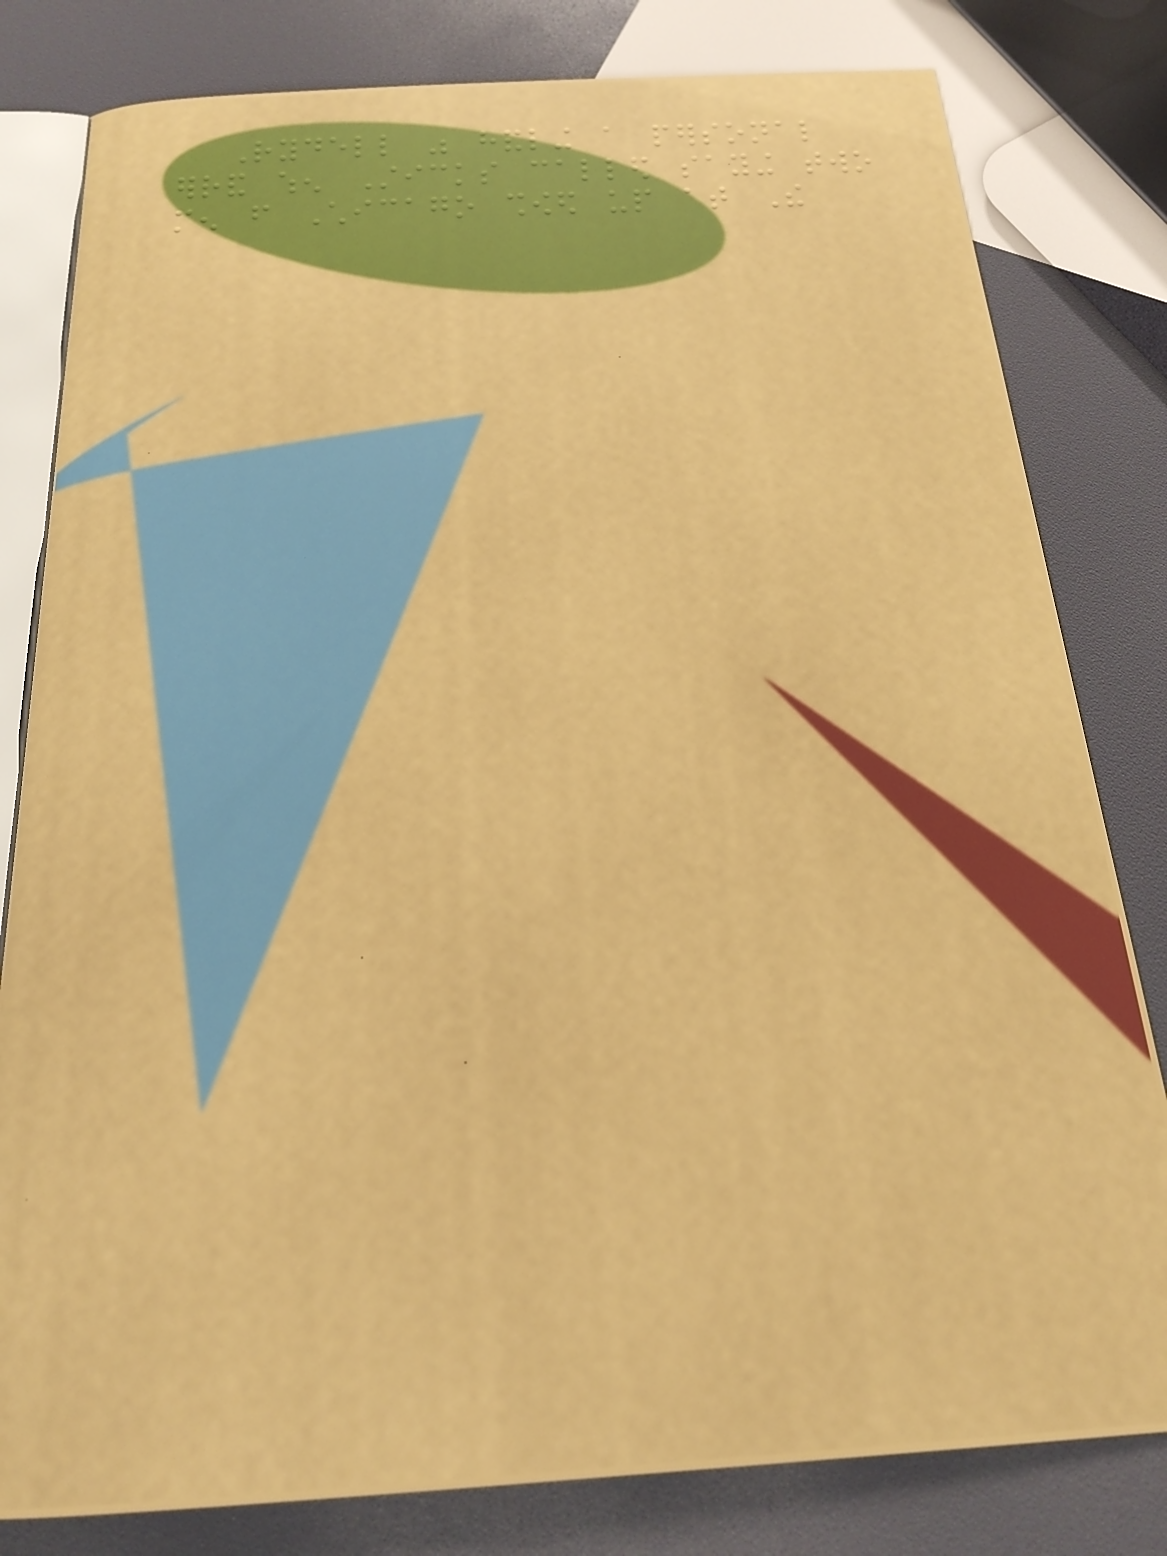Rydell was handling a personal
errand when Sticks called saying two
men from Chicago showed up at The
